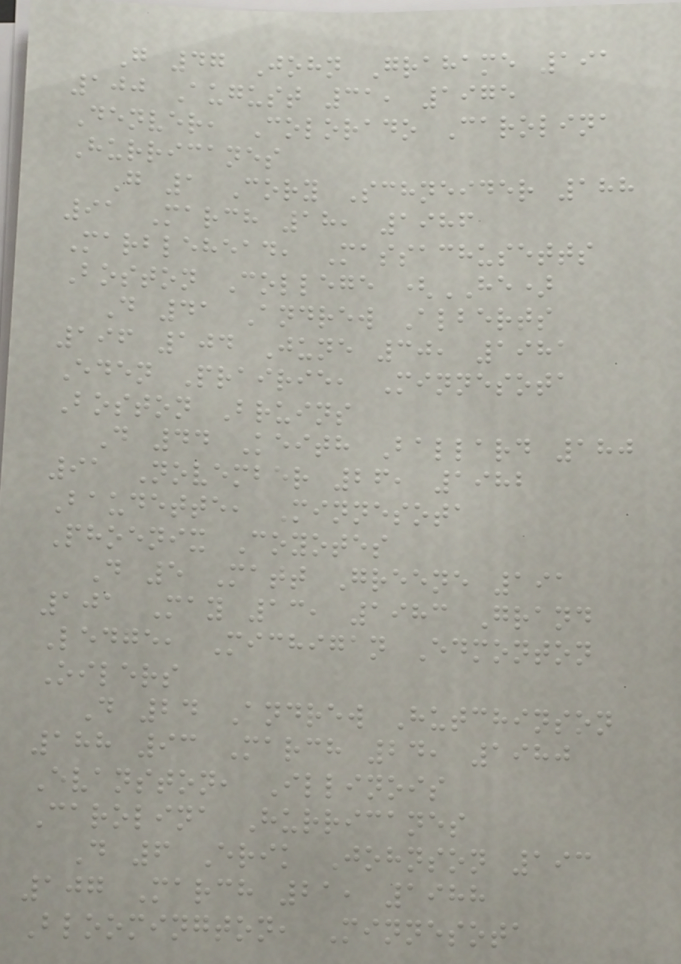G 47 John Grahame 191
100 August 31, 1975
Denver, Colorado Carolina
Hurricanes
G 1 Cory Schneider 188
91 March 18, 1986
Marblehead, Massachusetts
Boston College (HE)
D 41 Andrew Alberts
196 104 June 30, 1981
Eden Prairie, Minnesota
Boston Bruins
D 44 Keith Ballard 180
91 November 26, 1982
Baudette, Minnesota
Phoenix Coyotes
D 5 Matt Greene 191
101 May 13, 1983 Grand
Ledge, Michigan Edmonton
Oilers
D 24 Andrew Hutchinson
188 93 March 24, 1980
Evanston, Illinois
Carolina Hurricanes
D 6 Erik Johnson 193
107 March 21, 1988
Bloomington, Minnesota
